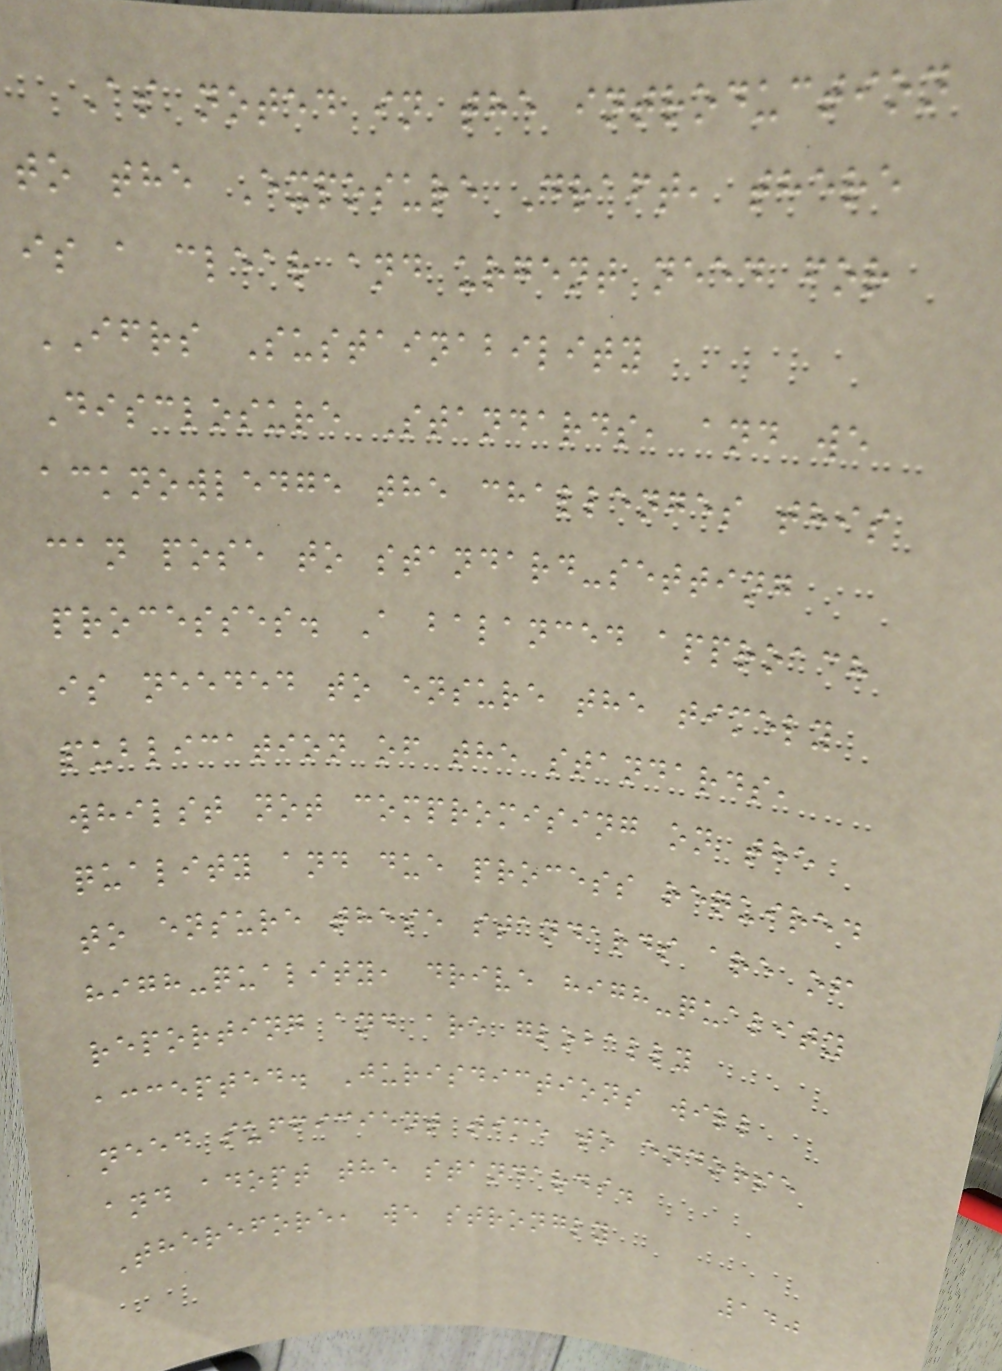As noted in the introduction
to the Exposure Draft, there
is a clear and urgent need for
IFRS Sustainability
Disclosure Standards, and we
acknowledge the challenges this
can pose to standard-setting
processes. A balanced approach
is needed to ensure the timely
publication of the standards,
whilst not compromising on the
quality and due process required
to ensure these standards are of
high-quality, drive high-quality
reporting and are globally
accepted. Jurisdictions will
need sufficient time to endorse
and adopt the standards.
Therefore, we strongly
140
